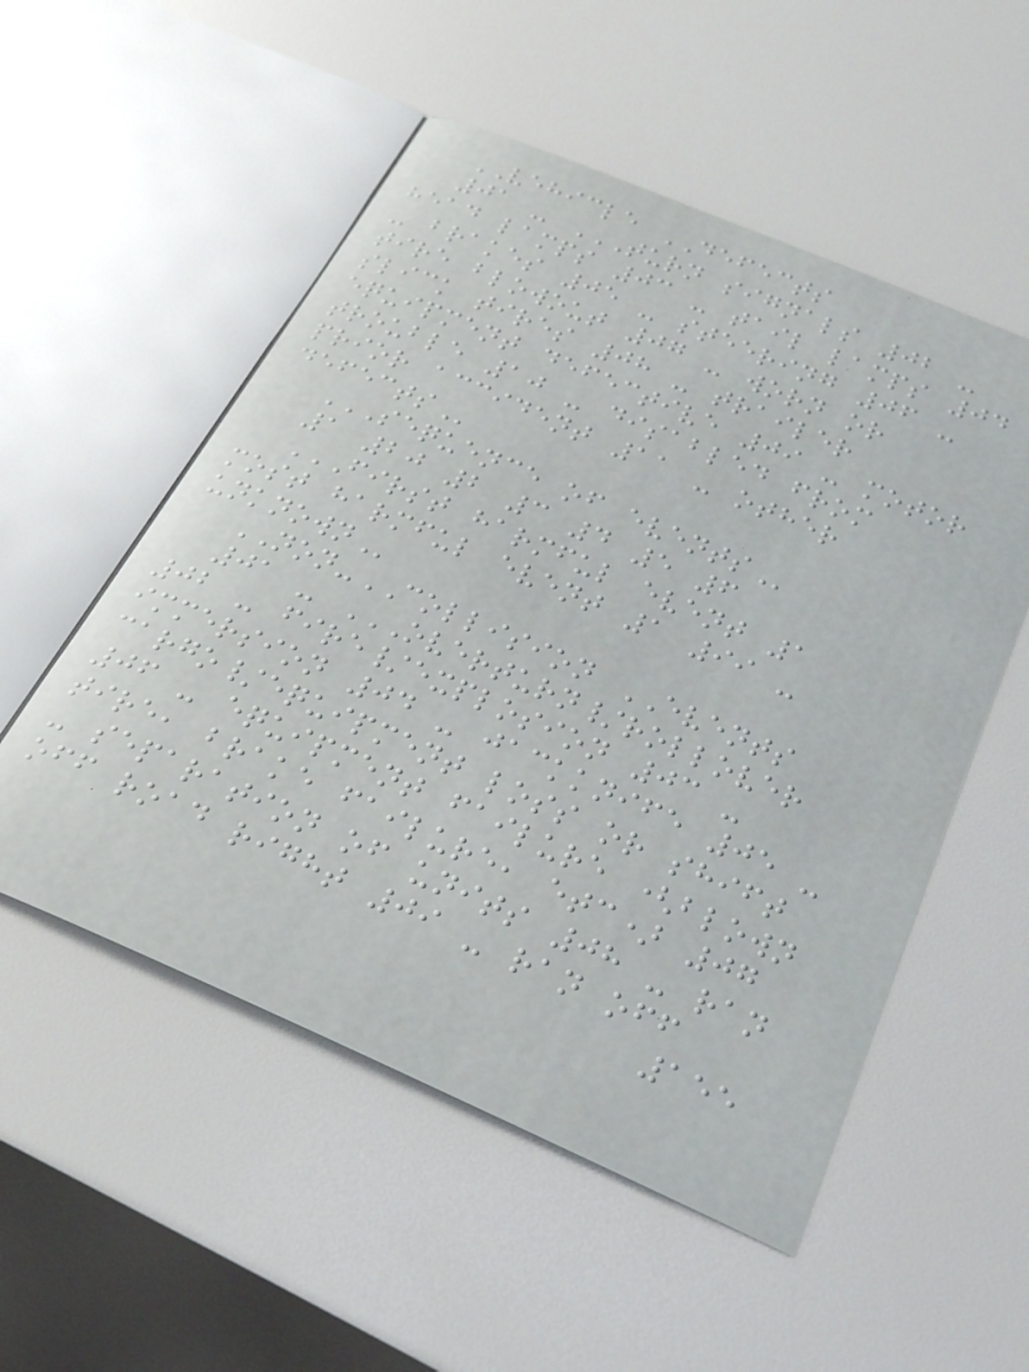VEHICLE DEFECTS
01 - TURN SIGNALS 02 -
HEAD LAMPS 03 - TAIL LAMPS 04
- BRAKES 05 - STEERING 06 -
TIRE BLOWOUT 07 - WORN OR
SLICK TIRES 08 - TRAILER
EQUIPMENT DEFECTIVE 09 - MOTOR
TROUBLE 10 - DISABLED FROM
PRIOR ACCIDENT 11 - OTHER
DEFECTS
SEQUENCE OF EVENTS
1 20 2 3 4 5 6
FIRST HARMFUL EVENT 1
MOST HARMFUL EVENT 1 99 -
UNKNOWN
NON-COLLISION EVENTS
01 - OVERTURN/ROLLOVER
02 - FIRE/EXPLOSION 03 -
IMMERSION 04 - JACKKNIFE 05 -
CARGO/EQUIPMENT LOSS OR SHIFT
06 - EQUIPMENT FAILURE (BLOWN
TIRE, BRAKE FAILURE, ETC) 07
- SEPARATION OF UNITS 08 - RAN
OFF ROAD RIGHT 09 - RAN OFF
155
